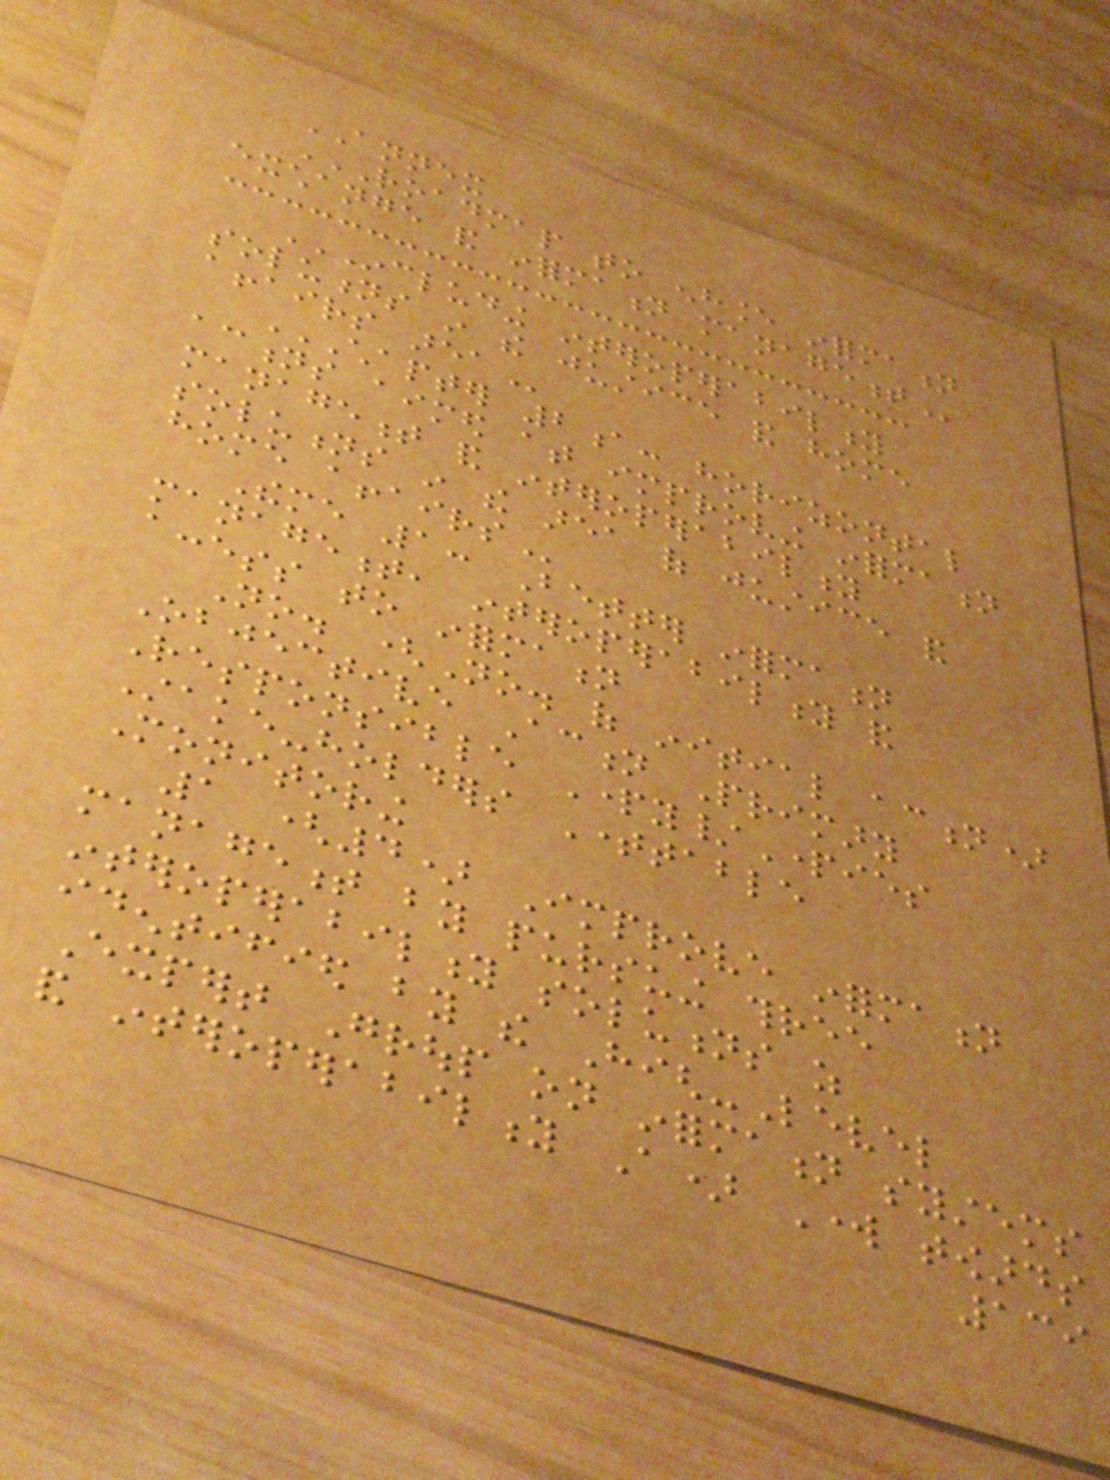ANNEX
ROADMAP TO ENHANCE INFORMATION
EXCHANGE AND INFORMATION MANAGEMENT
INCLUDING INTEROPERABILITY
SOLUTIONS IN THE JUSTICE AND HOME
AFFAIRS AREA
CHAPTER 2A: HORIZONTAL
ACTIONS AIMED AT IMPROVING INFORMATION
MANAGEMENT AND INTEROPERABILITY
SOLUTIONS IN THE AREA OF JUSTICE AND
HOME AFFAIRS
Theme 1: Better information
management, interoperability and
access to information
No. (No. of initial action)
Objective Action Primary
Responsible Party/Parties
Stake-holders Timetable
Monitoring
1 (4) Improve information
management by pursuing three
interoperability solutions as
identified by the High-Level
Expert Group on information systems
and interoperability A) Work towards
139
